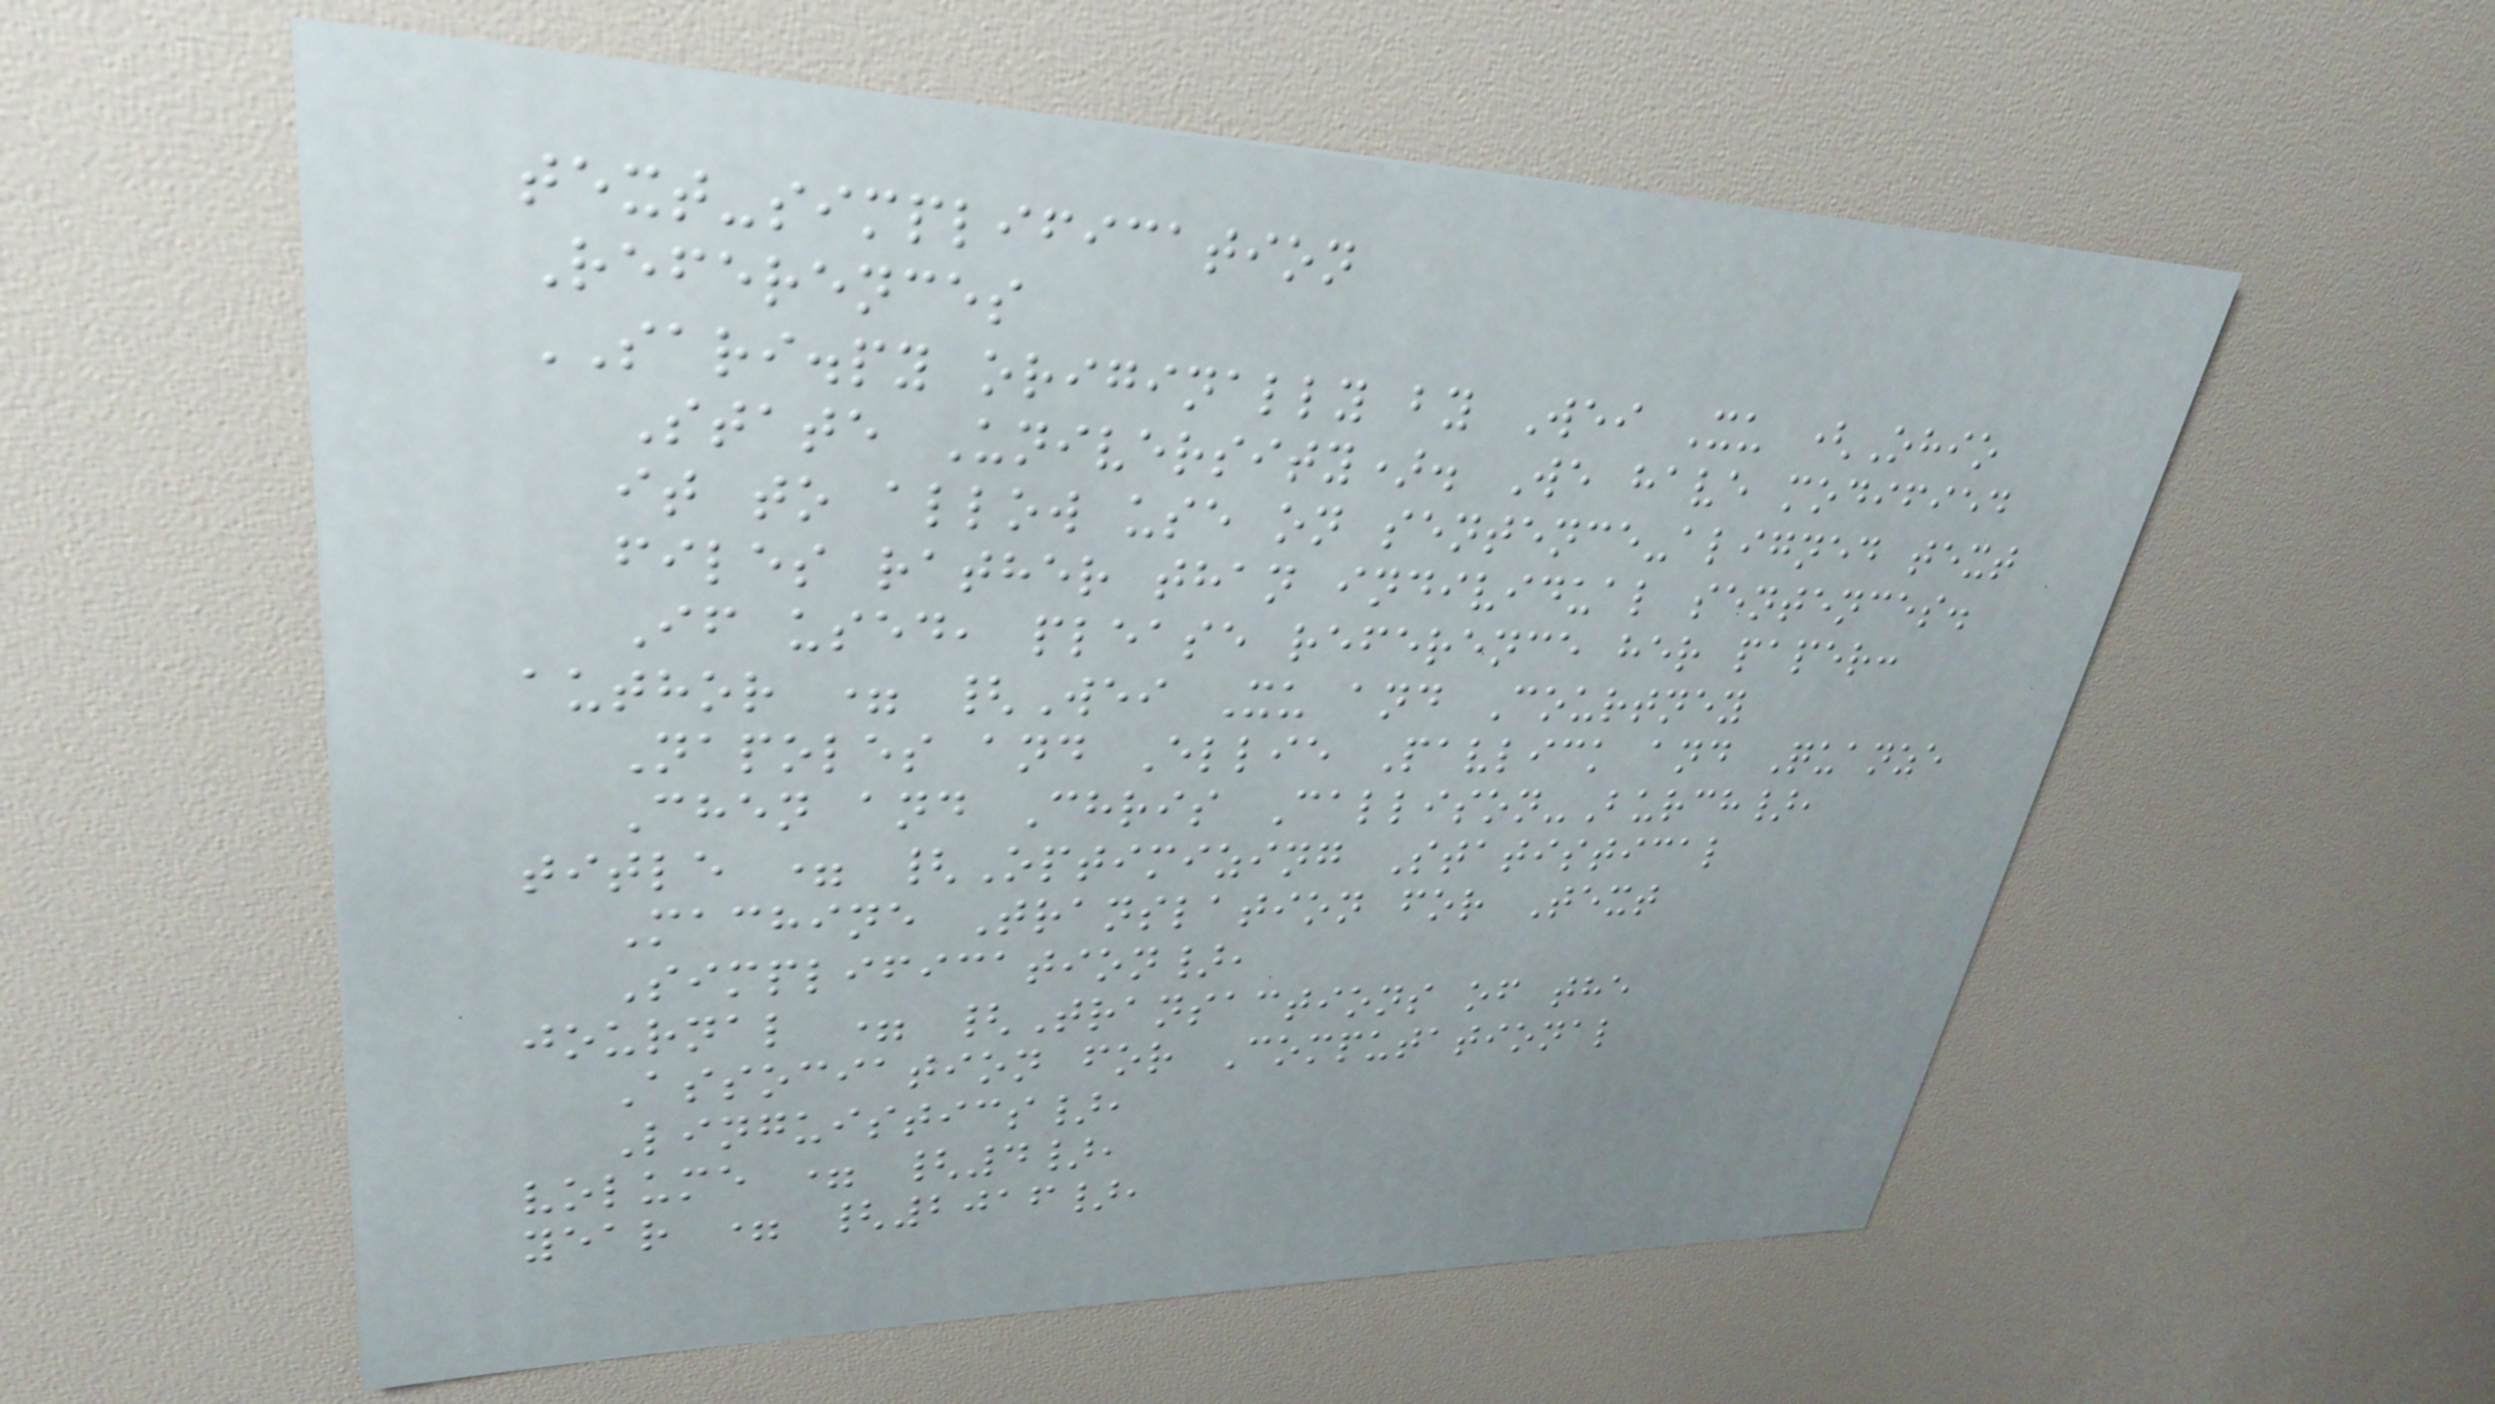text-simplification
References
SARI.py originally by Wei Xu (Ohio
State University). We have modified
it to allow use on sentence-aligned text
files rather than individual sentences.
If used, please reference her paper:
author = {Wei Xu and Courtney
Napoles and Ellie Pavlick and Quanze
Chen and Chris Callison-Burch},
title = {Optimizing Statistical
Machine Translation for Text
Simplification},
journal = {Transactions of the
Association for Computational
Linguistics},
volume = {4},
year = {2016},
